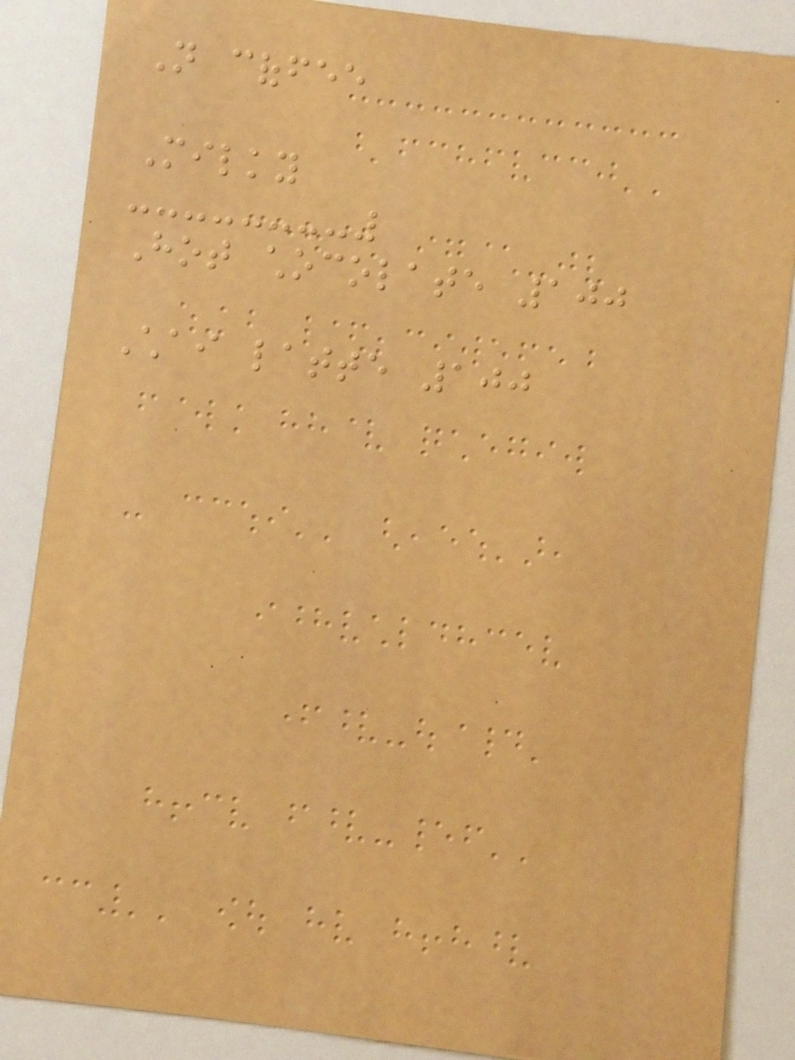Not coffee
Milky
Hot chocolate 100
Chai latte 100
